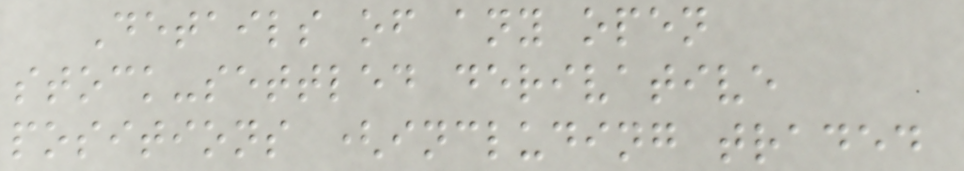Details of any open
stock-settled derivative
positions (including traded
